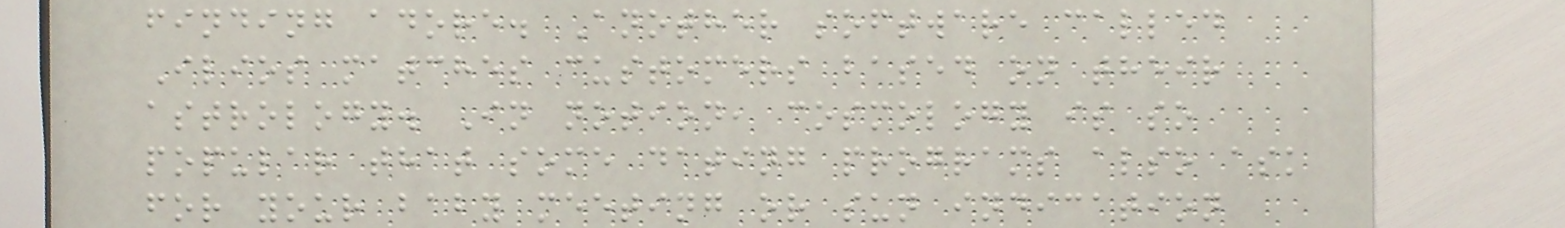finding adore. Another software called
Ilios matches customers based on their
astrology. In notion, cosmology is so
popular that some dating programs also ask
for your baby meeting or sun indication
